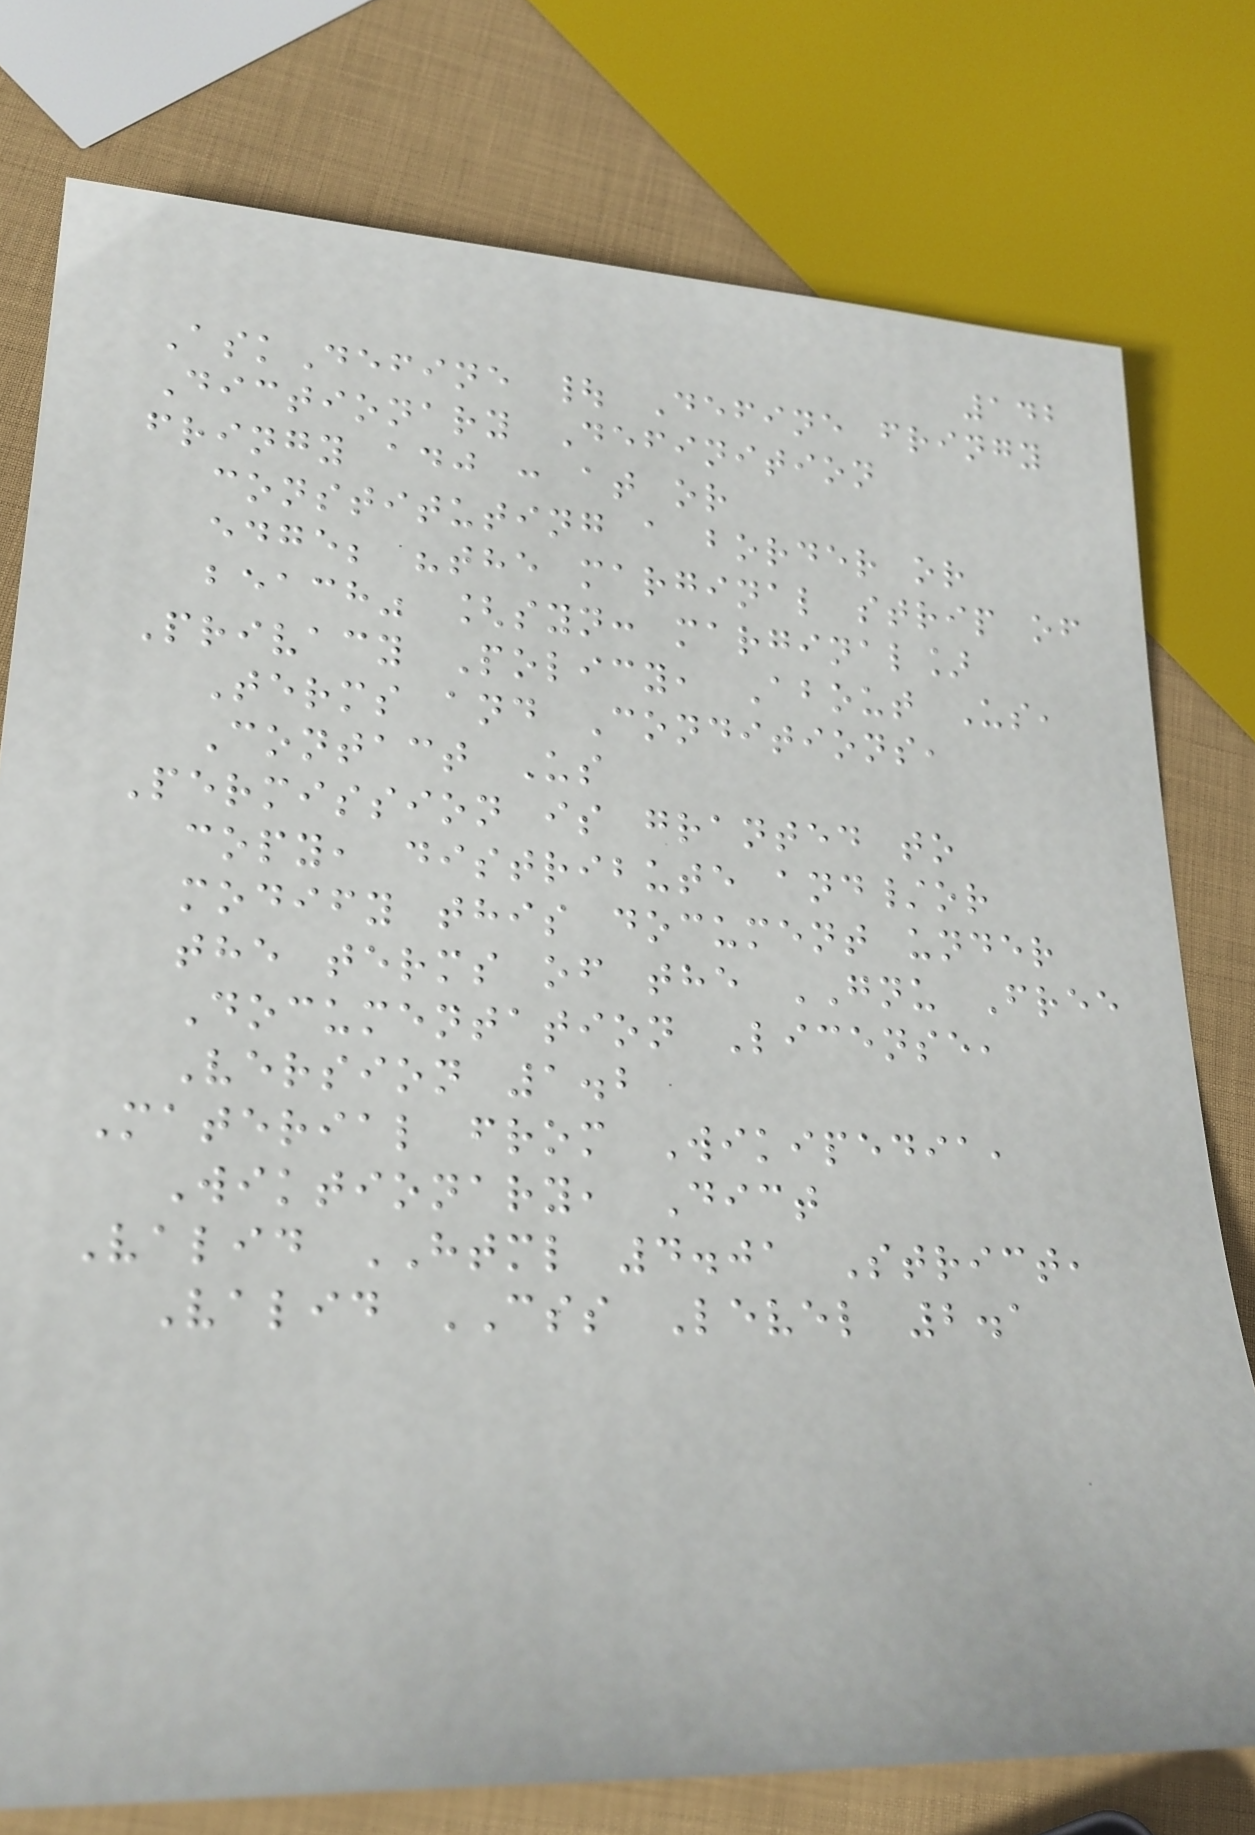142
AskDefine | Define fringy
Dictionary Definition
fringy adj : at or
constituting a border or
edge; "the marginal strip of
beach" [syn: marginal]
Privacy Policy, About Us,
Terms and Conditions,
Contact Us
Permission is granted to
copy, distribute and/or
modify this document under
the terms of the GNU Free
Documentation License,
Version 1.2
Material from Wikipedia,
Wiktionary, Dict
Valid HTML 4.01 Strict,
Valid CSS Level 2.1
